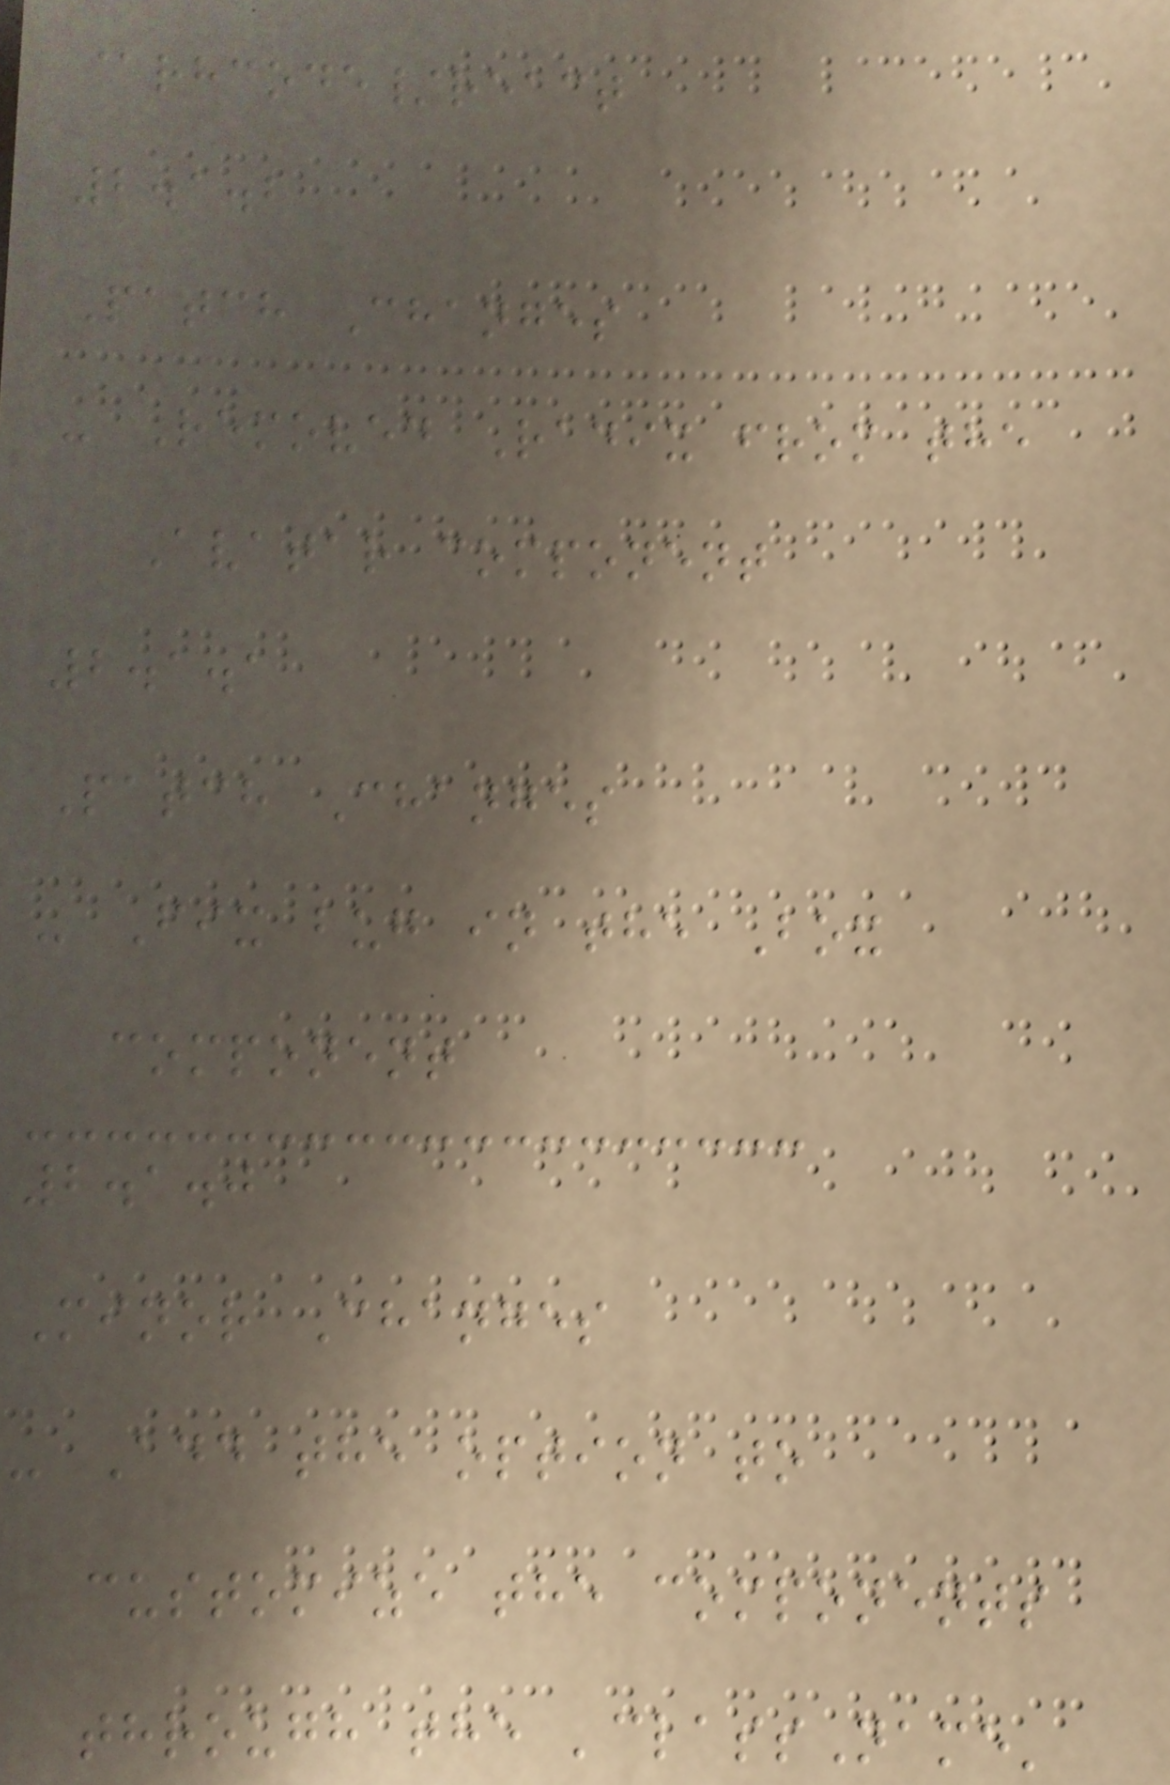@rhcode/react
2.1.2
Patch Changes
- Removed Radix from the
Avatar component
2.1.1
Patch Changes
- Fix bug in the Box
component
2.1.0
Minor Changes
- Add the option to
customize the components
through the 'className'
